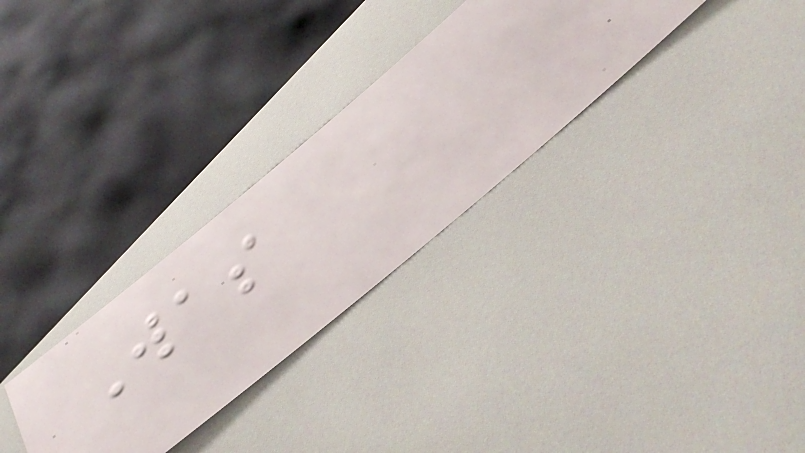Was
